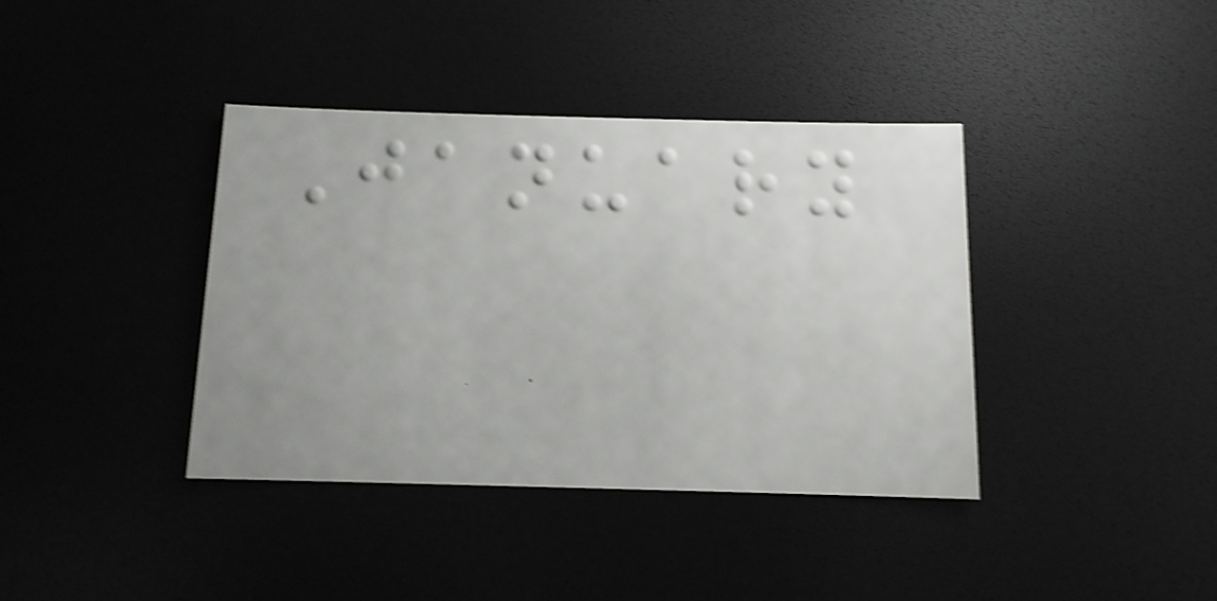January
